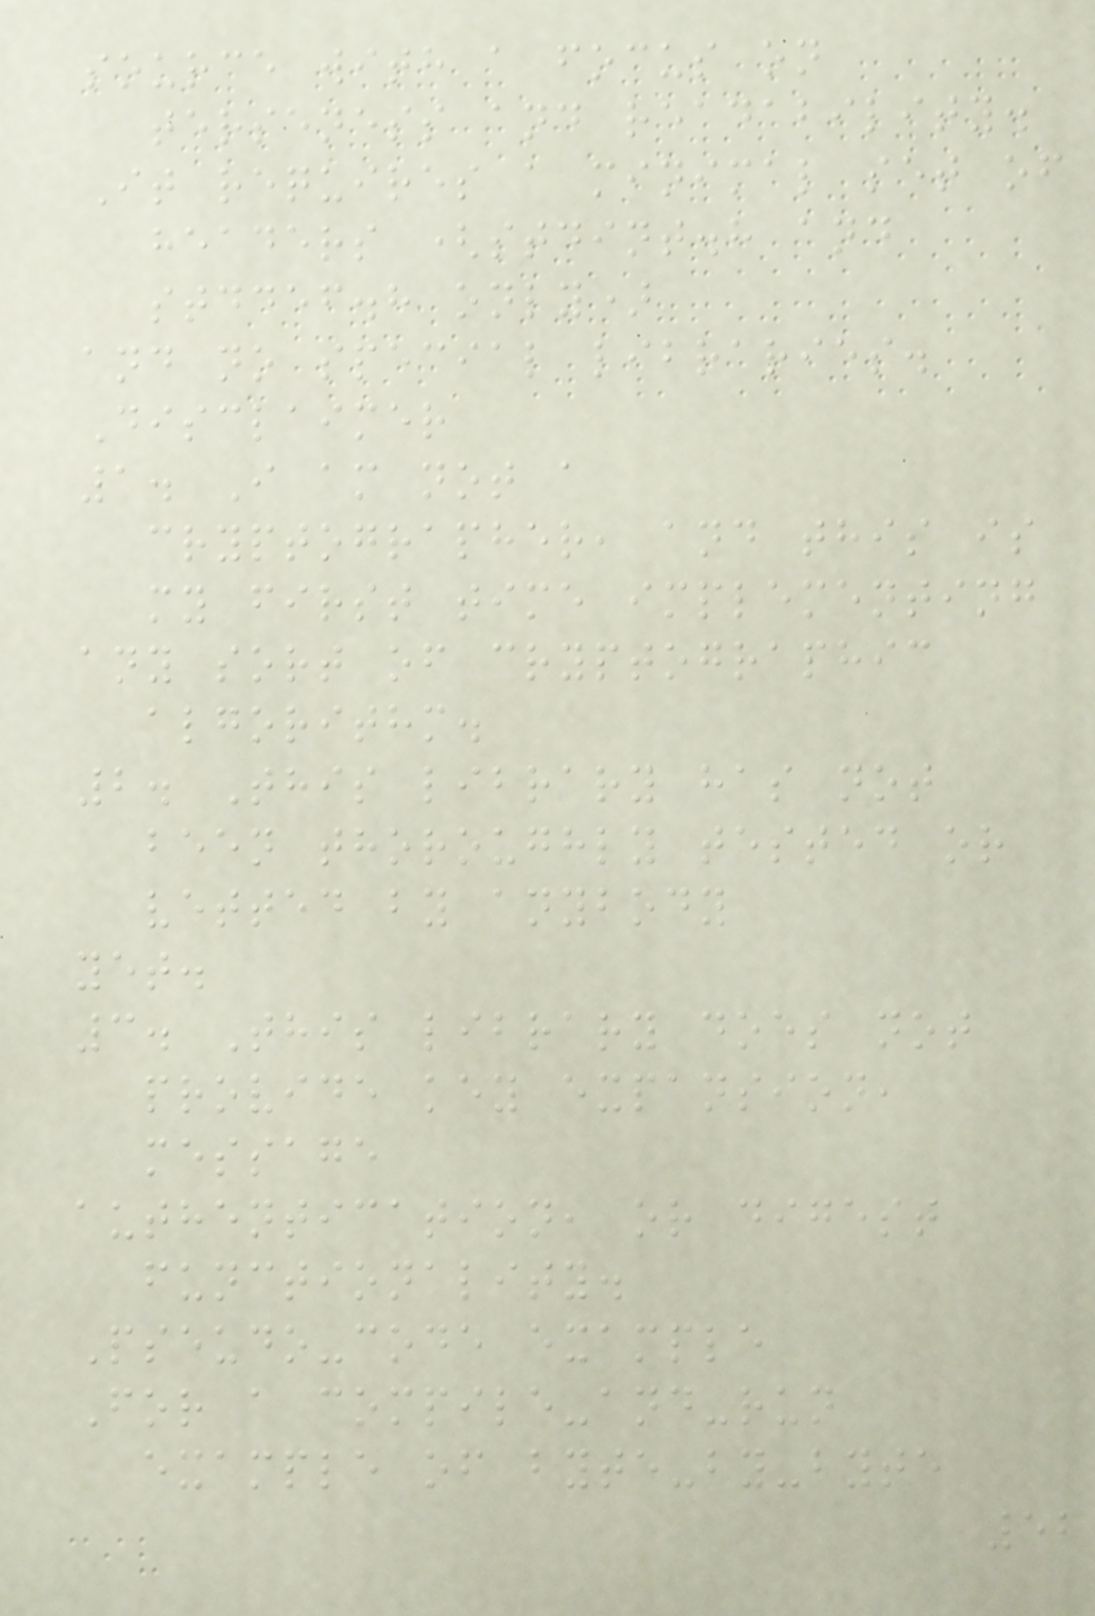source with a focus on
terseness and readability.
It requires a minimal set of
headers (stdint.h and
stddef.h only)
and no special libraries.
Disclaimer
1. I am not a
cryptographer, and this is
my first time implementing
any sort of cryptographic
algorithm.
2. This library has not
been thoroughly tested or
vetted by anybody
yet.
3. This library does not
provide key expansion,
message
authentication, or digest
functionality.
Pseudo-code example
For a compile-and-run
example of byte-by-byte
52
